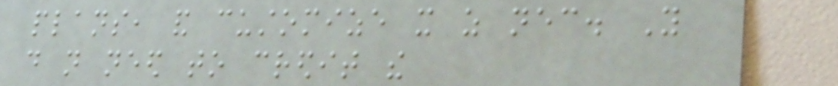plans, and customize it as necessary. You
do not need to credit the
